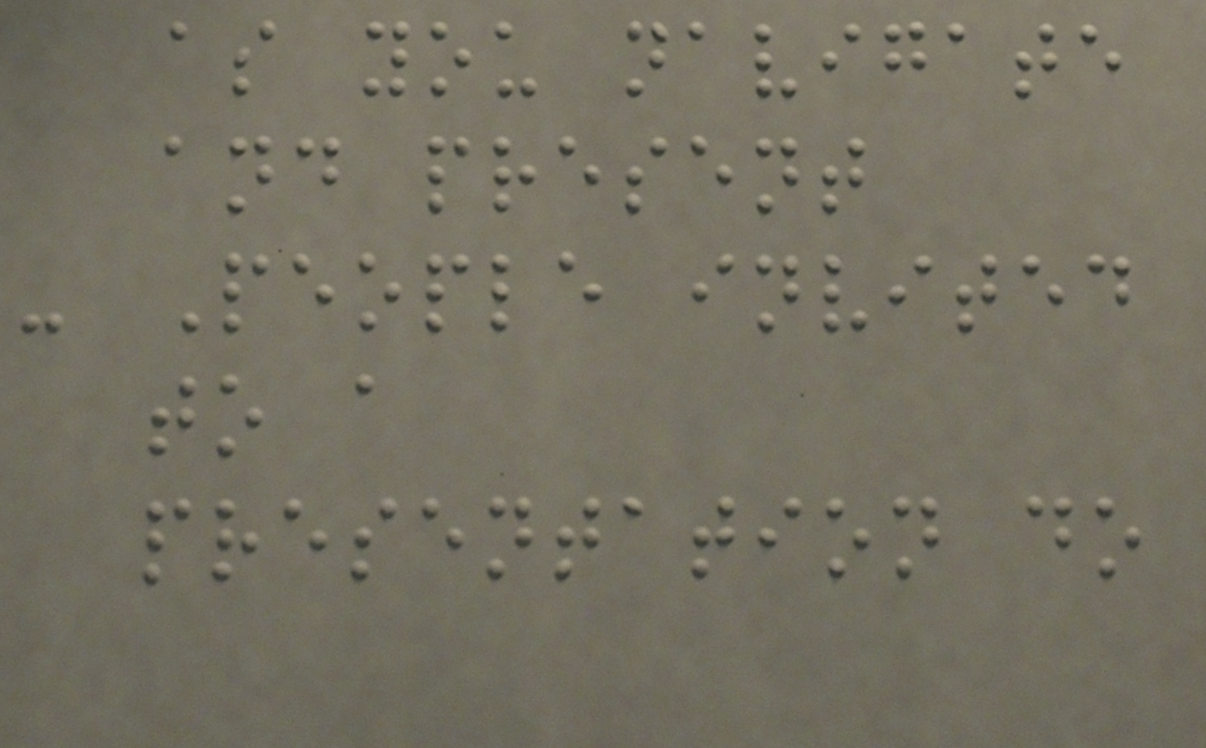as you navigate
and present
- People invited
to a
presentation do
